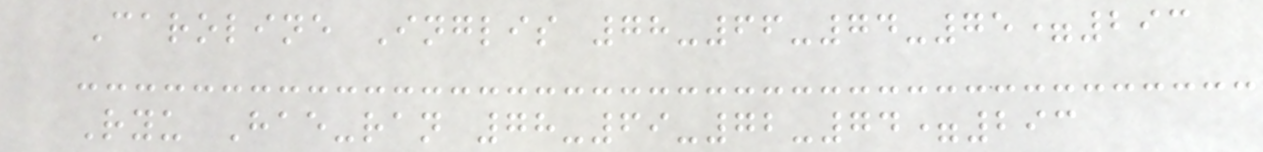Caroline Inglis 78-66-74-75=293
Ryu Hae-ran 78-69-72-74=293
